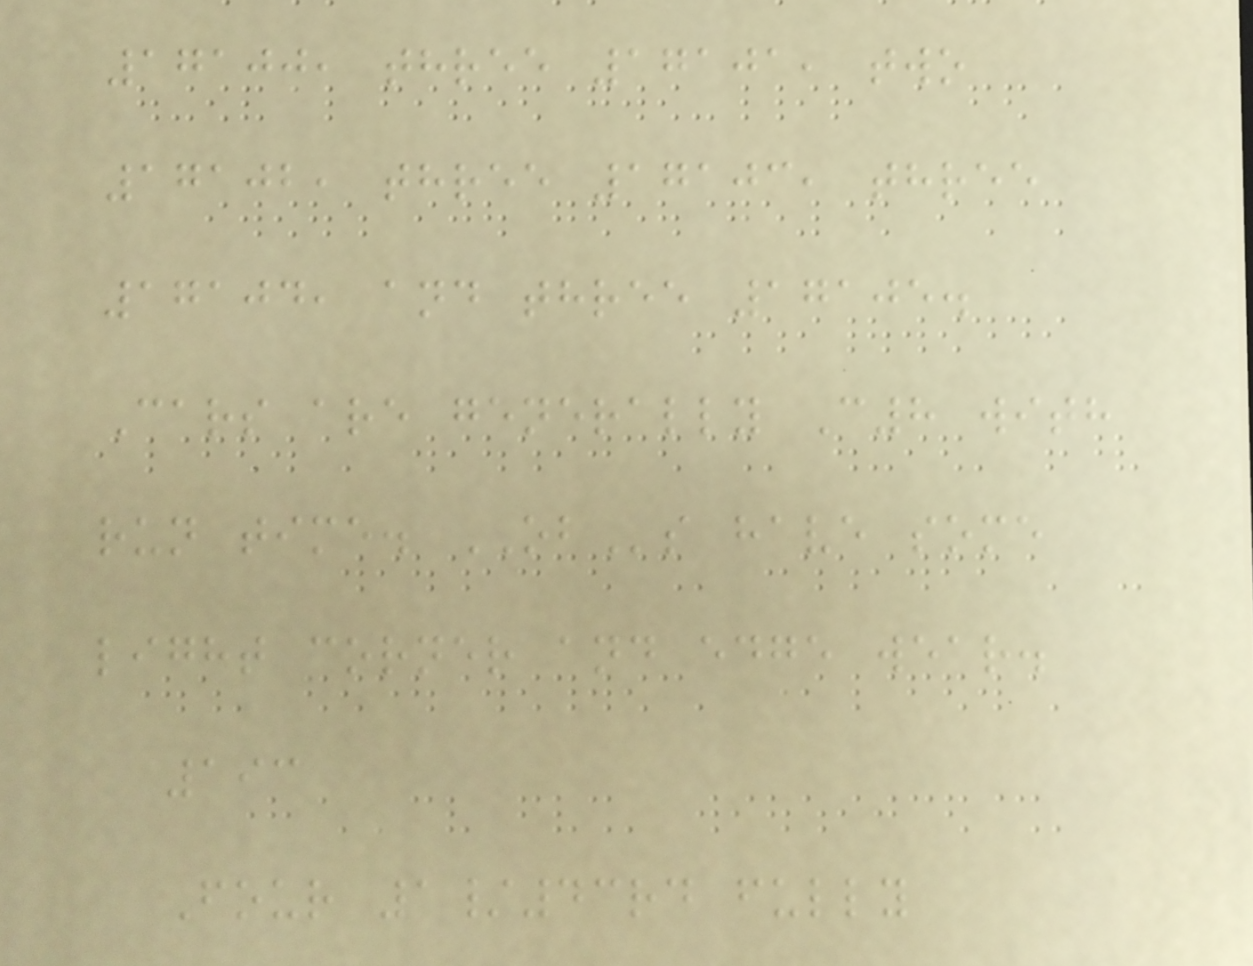17100, three 17101, two
17102, three 17103, three
17104, and three 17105.
Cars are generally C8 with
run time. OBs have some
light corner and edge wear.
193
Four 1/43rd fully
